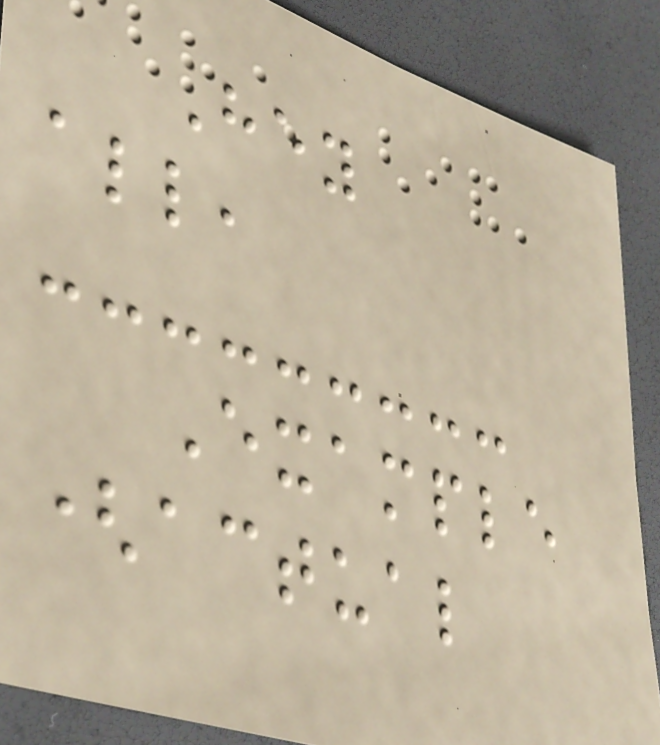Hey
all,
Example
(actual
